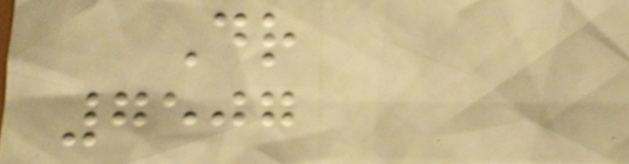Dr
7507
